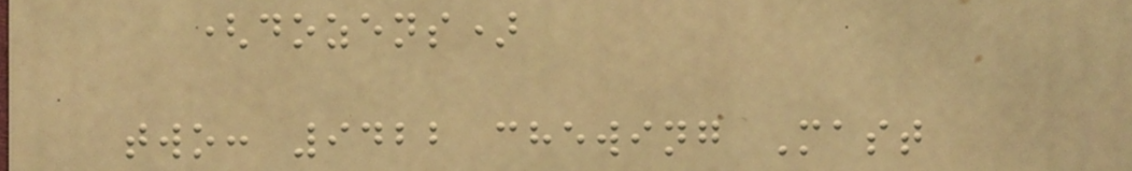(dozens)
two: 9422 chewing Mast
